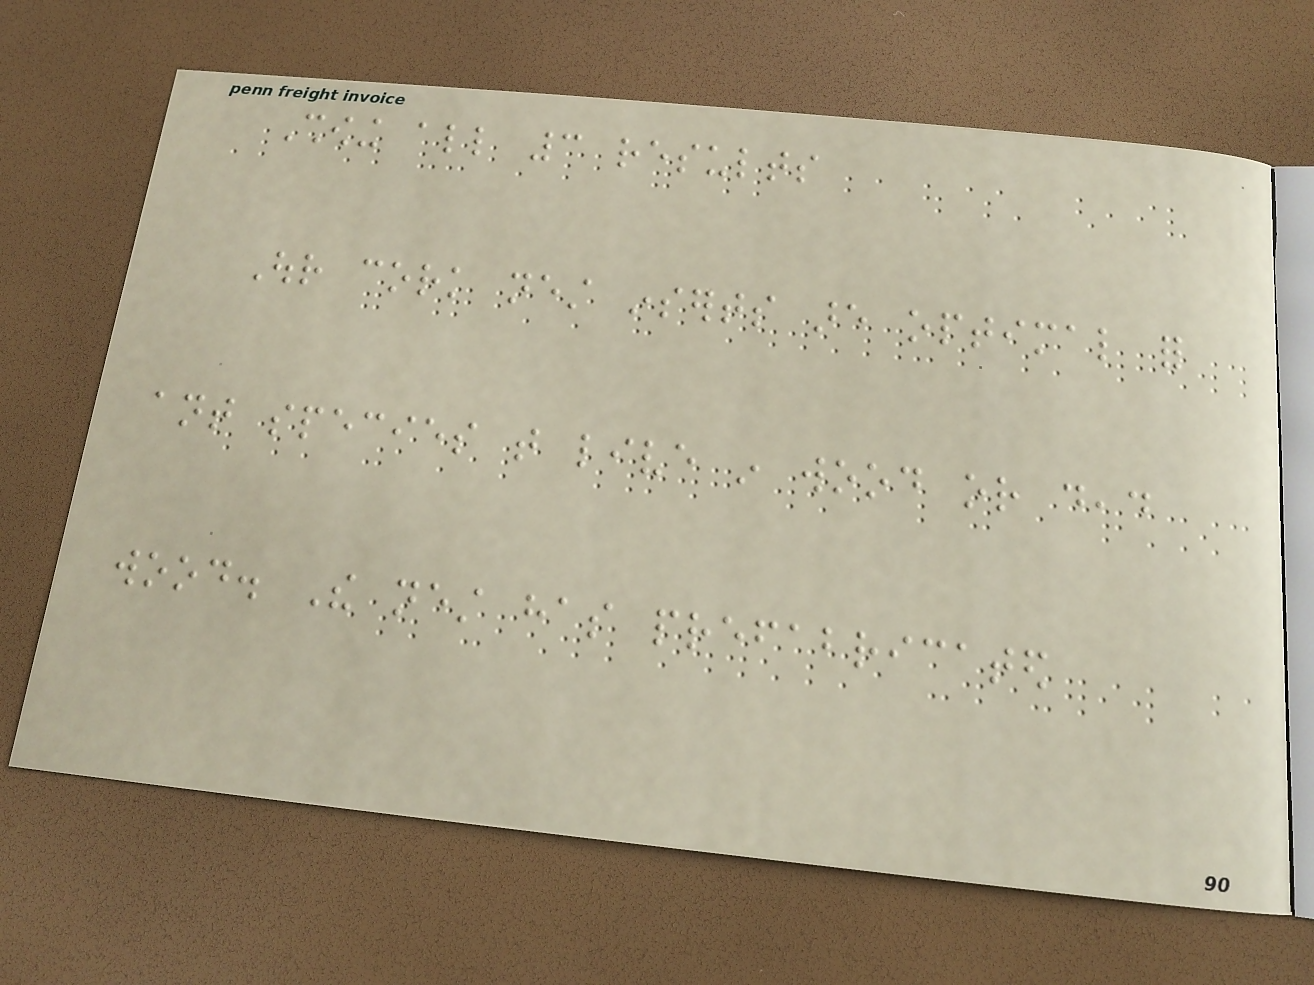Showing all 3 results
Our cork nest inserts are optimal for
ant species that live in wood or dead
wood. The nest has prefabricated
